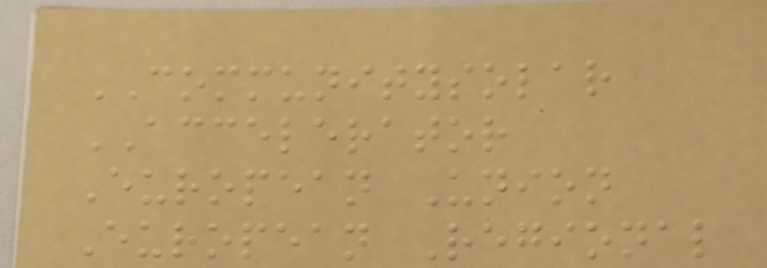COMMUNITYSOLAR
ACCELERATOR
European Union
European Regional
